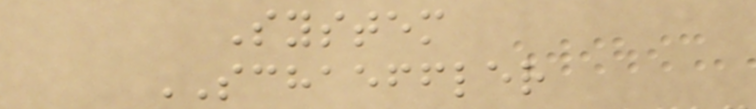System
SCHAEFFLER
